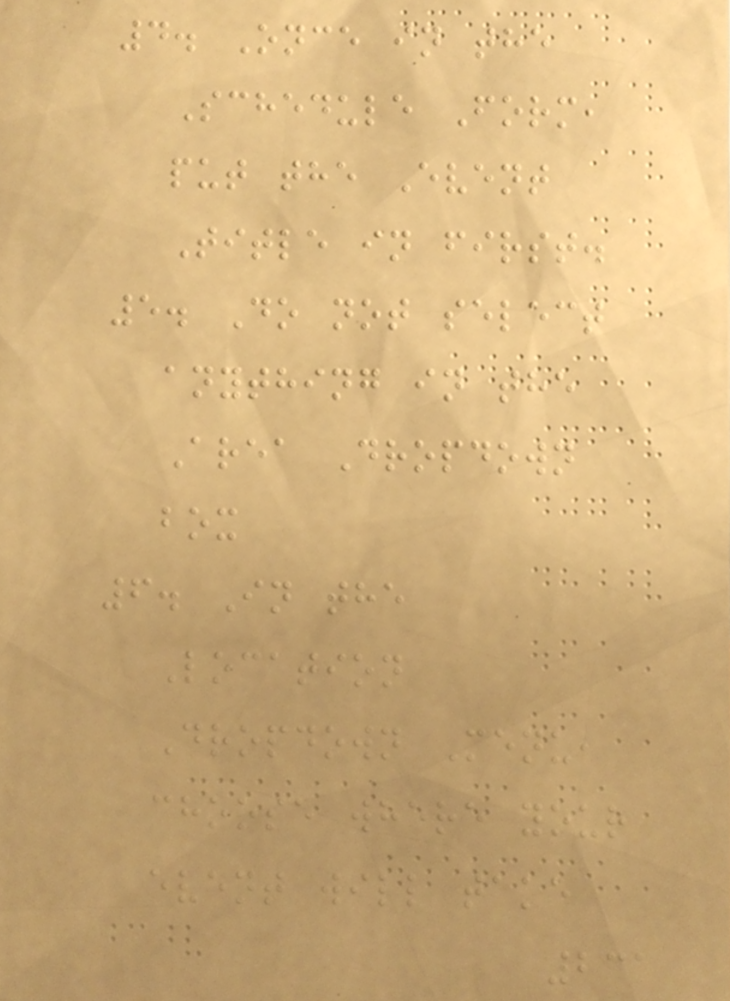4. Once in the
Schedule Form,
put the Event
Title in first.
5. Do not select
anything in the
Area Dropdown
box
6. In the
Location
Dropdown Menu,
choose where your
event will take
231
